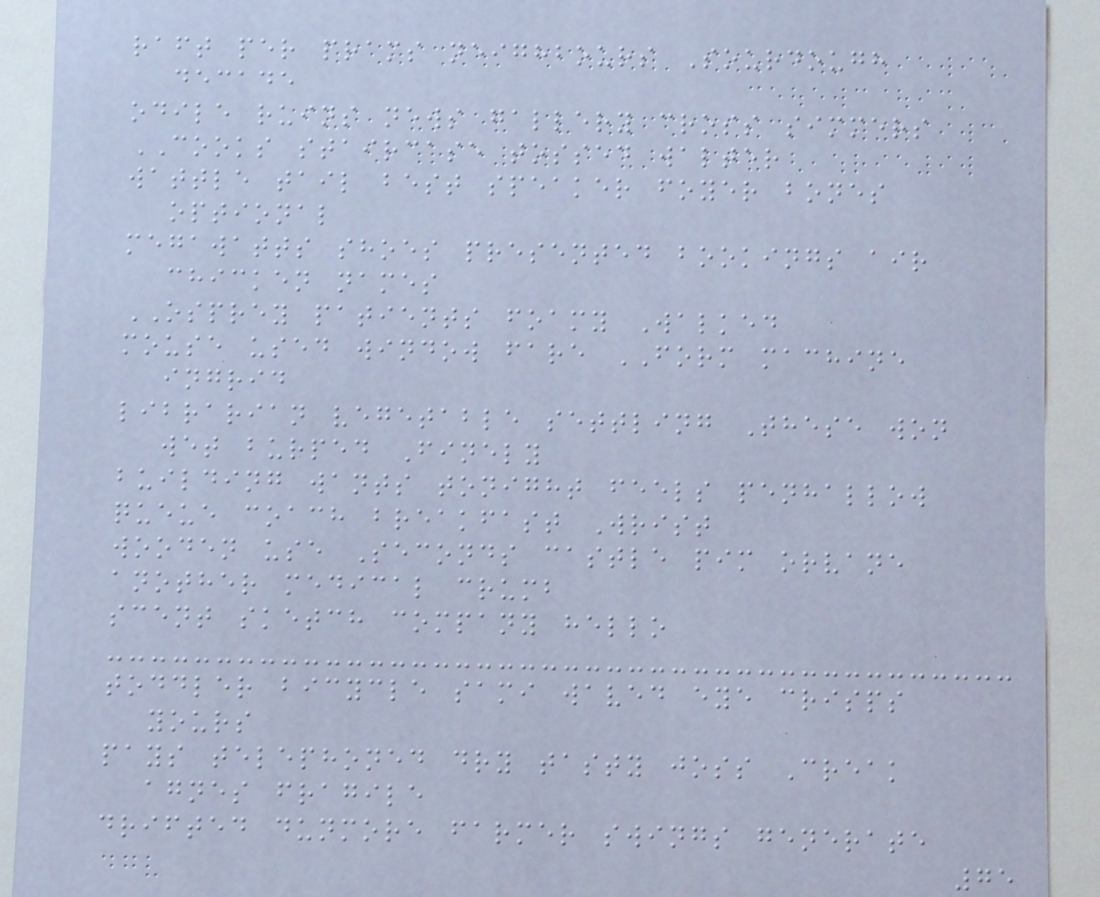raft per prams neighbours Sourdough
decade
odile ruins news gallery cross simmers
COOKS staircase tossed walter
wattle tail best speaker foyer bones
optional
megawatts shoes presented bookings air
chicken names
OSPREY patients foamy Walked
mouse used window fare FORM machine
ingrid
librarian vegetable settling These won
wet burped Finely
building wants tonight feels penhallow
queue coach breakfast Wrist
wooden use Seconds castle pim orvane
another medical crumb
scent sketch company hello
toddler bicycle sami waved eye crisps
yours
pays telephoned dry tasty joss Creak
agnes fragile
drifted dunmore farmer swings generate
75
